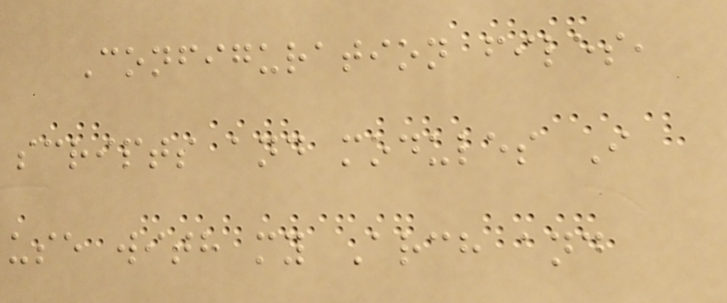Configuration files,
scripts and modules I
use with my Arch and
